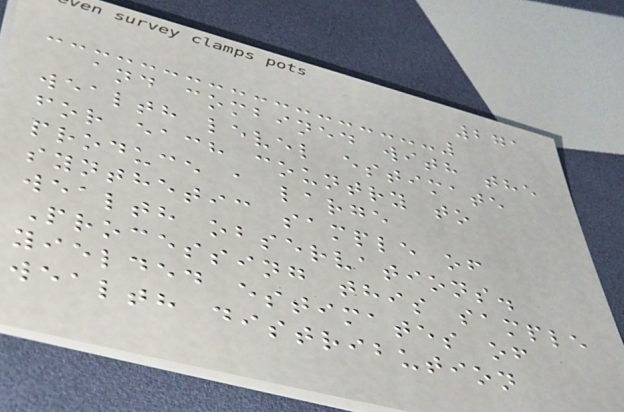271
and combined with the
wealth level estimate
for each country to
produce a large
synthetic sample of
wealth observations.
Processing this sample
yielded estimates of
wealth distribution
